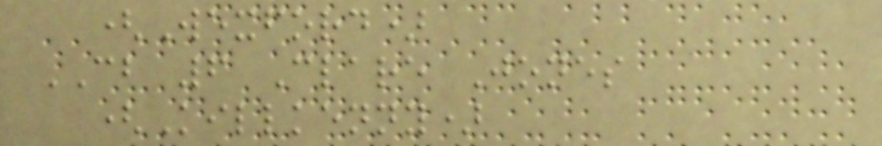(Wexford)
CB 6 Clare Jones
(Killkenny)
